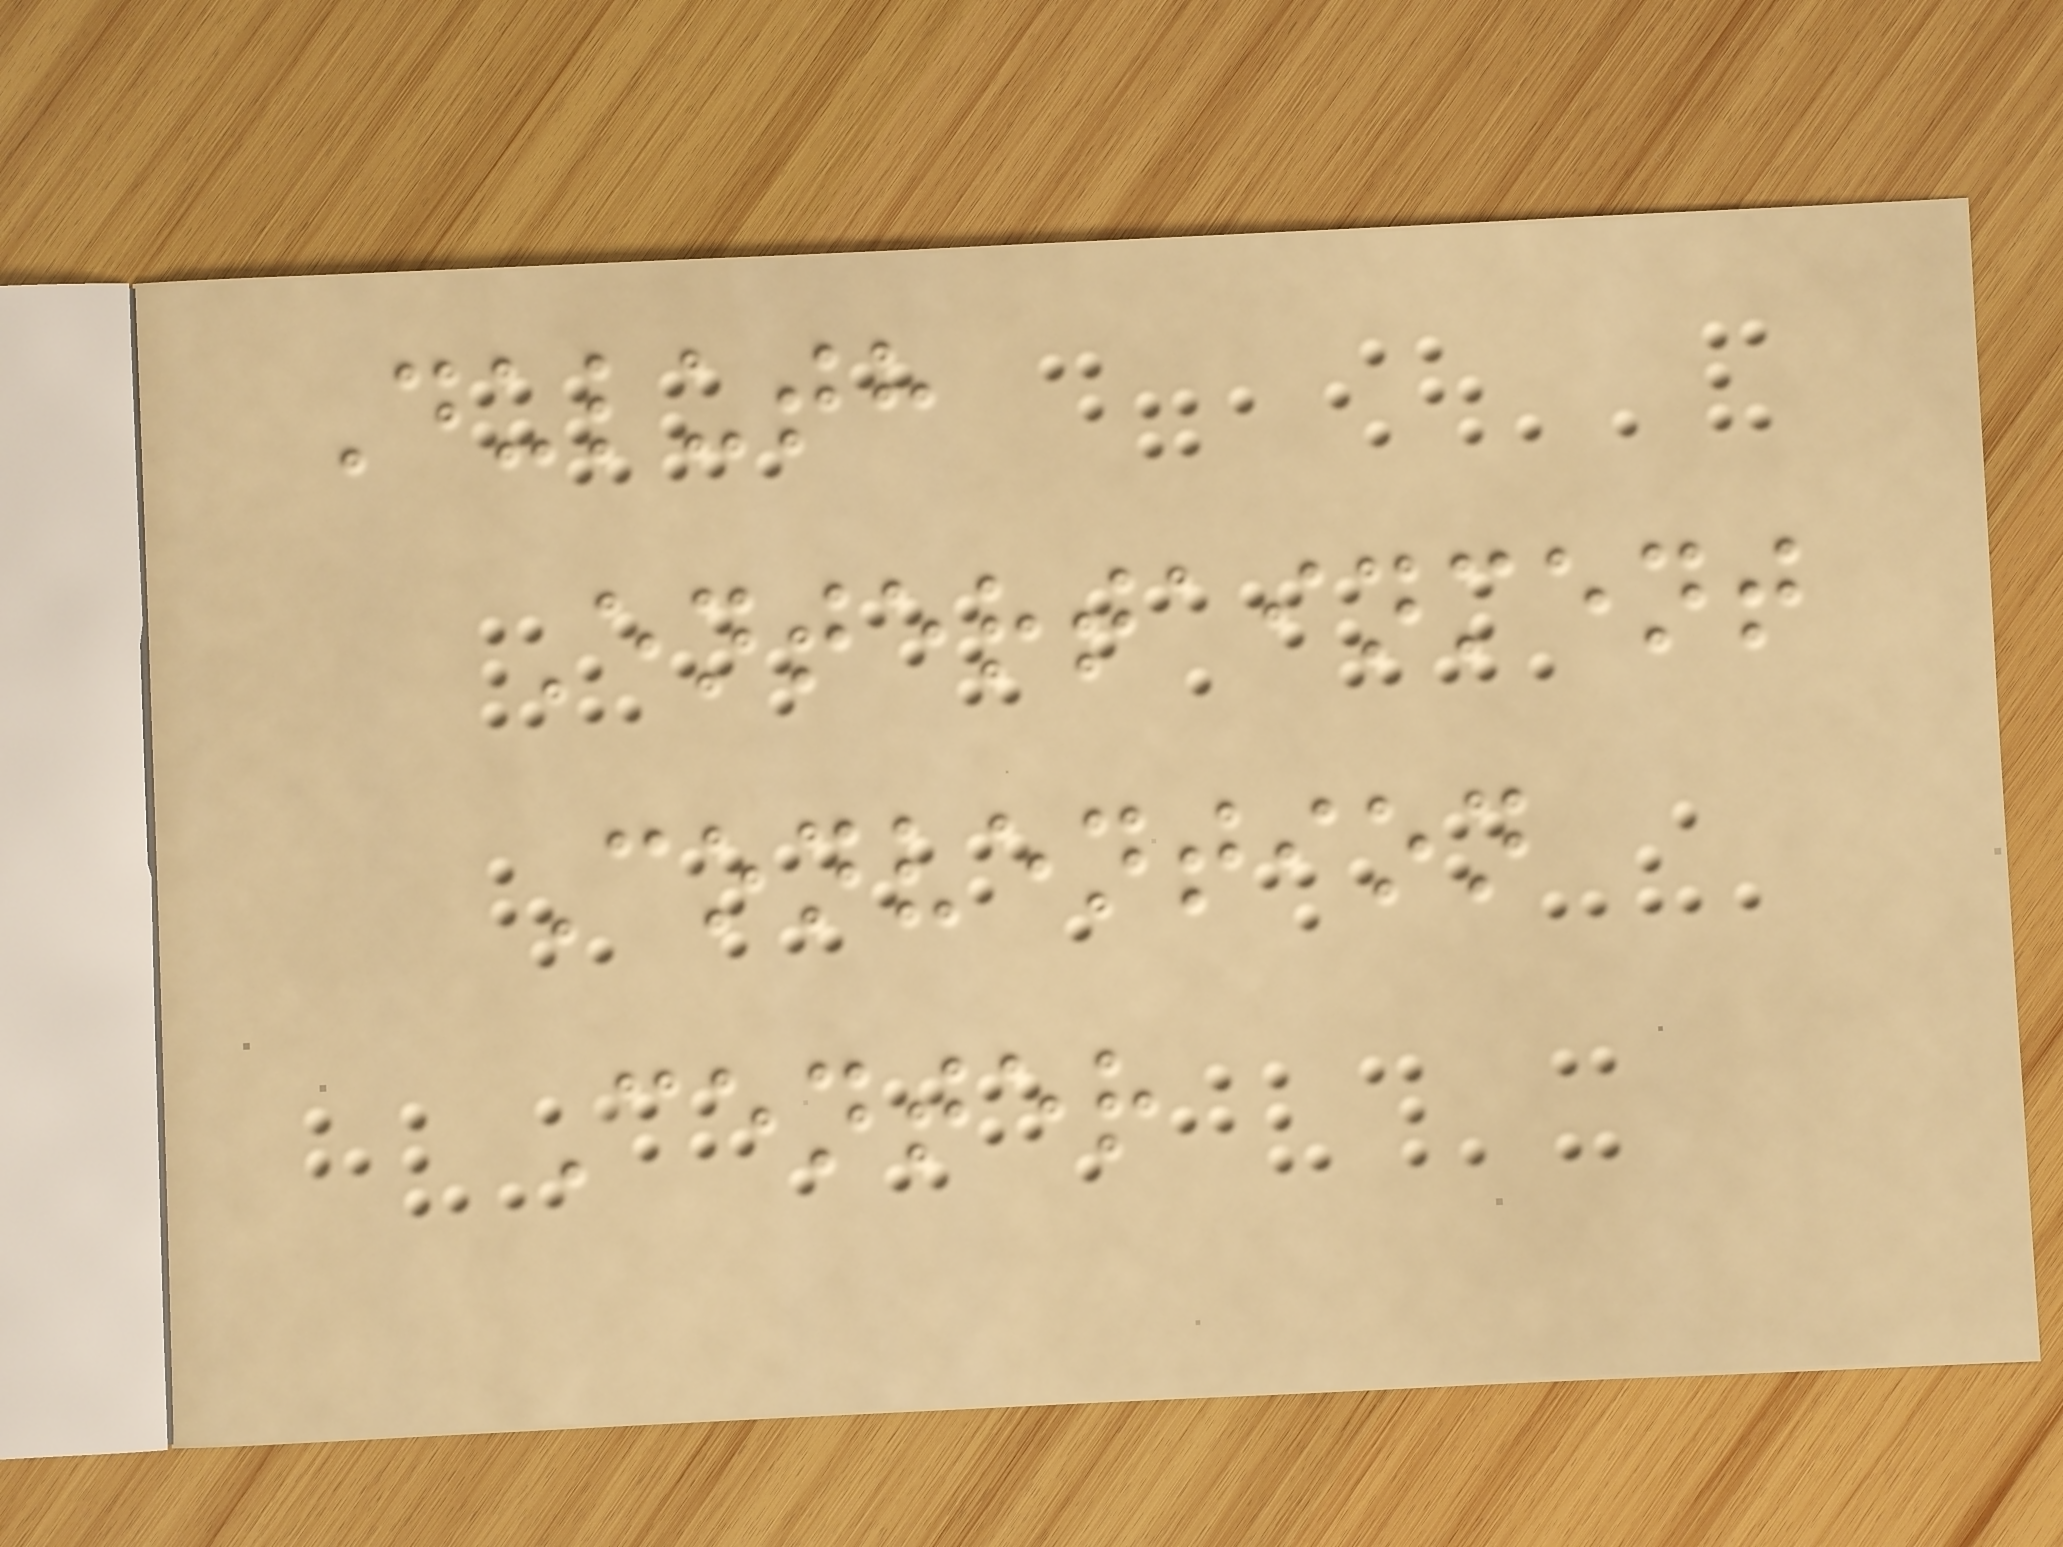Duluth
Entertainment
Convention
Center
